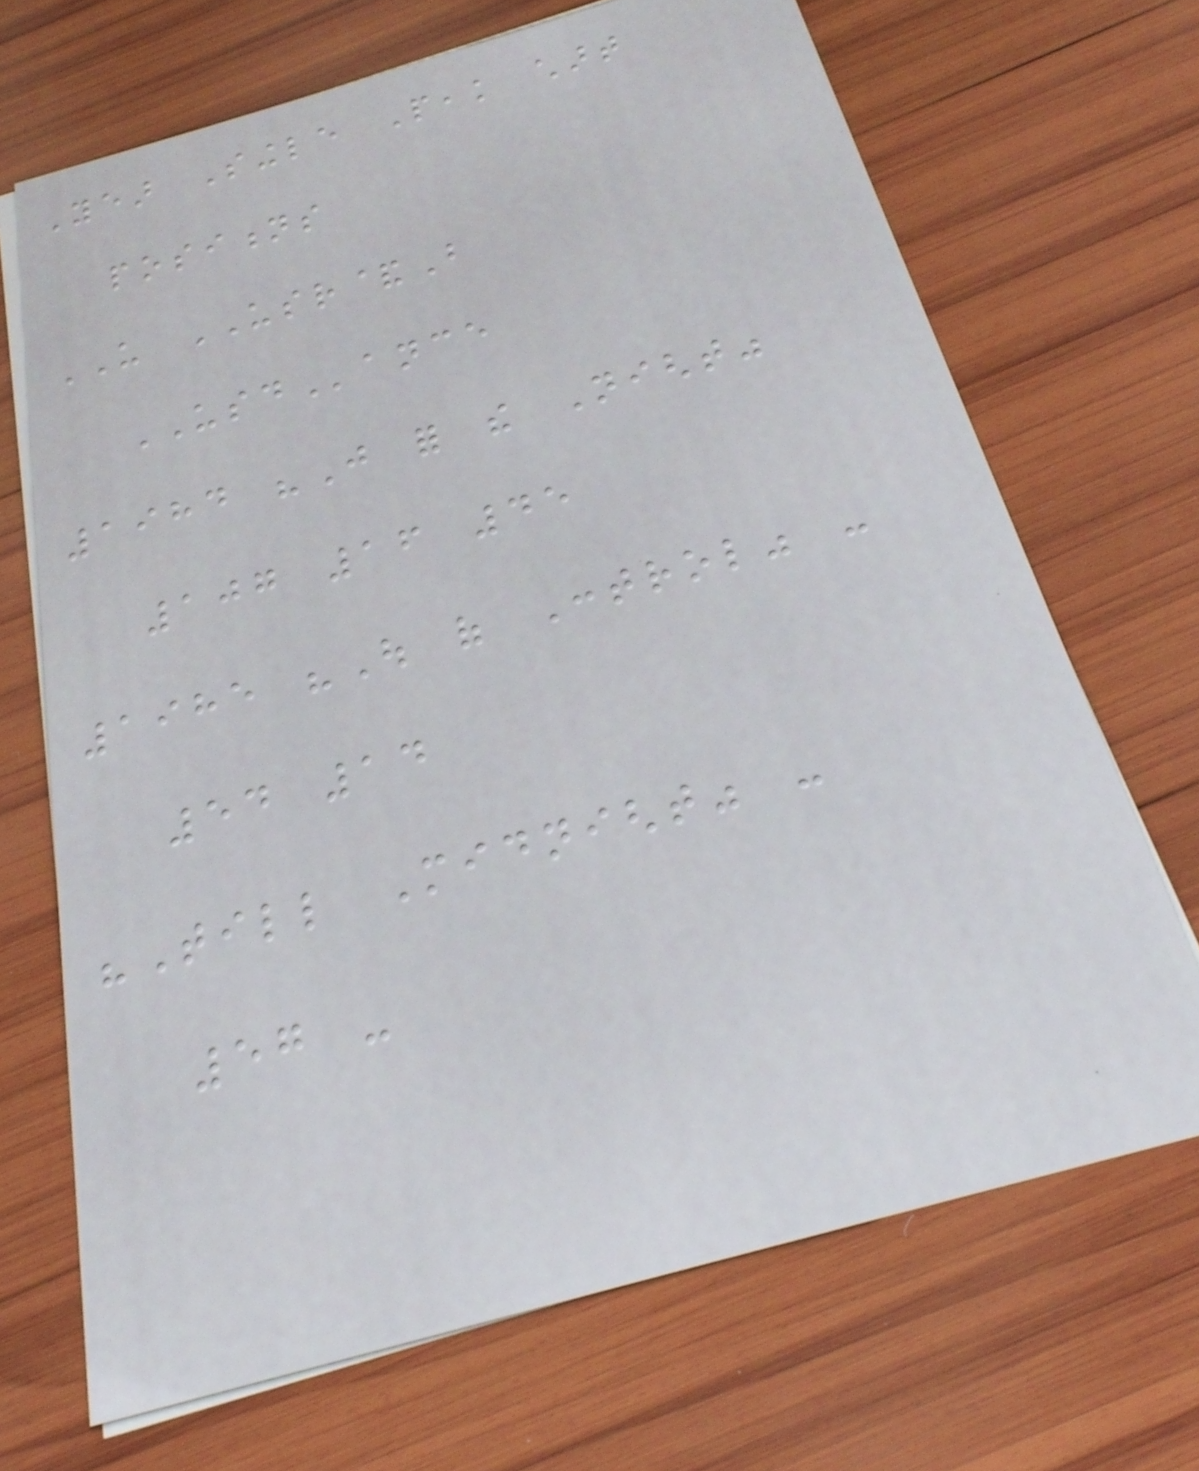Year Single Peak chart
positions
US USR&B
USDance
1984 "Just for the Night"
107 16 45
1985 "Out of Control" -
54 14
"Till Midnight" -
57 -
